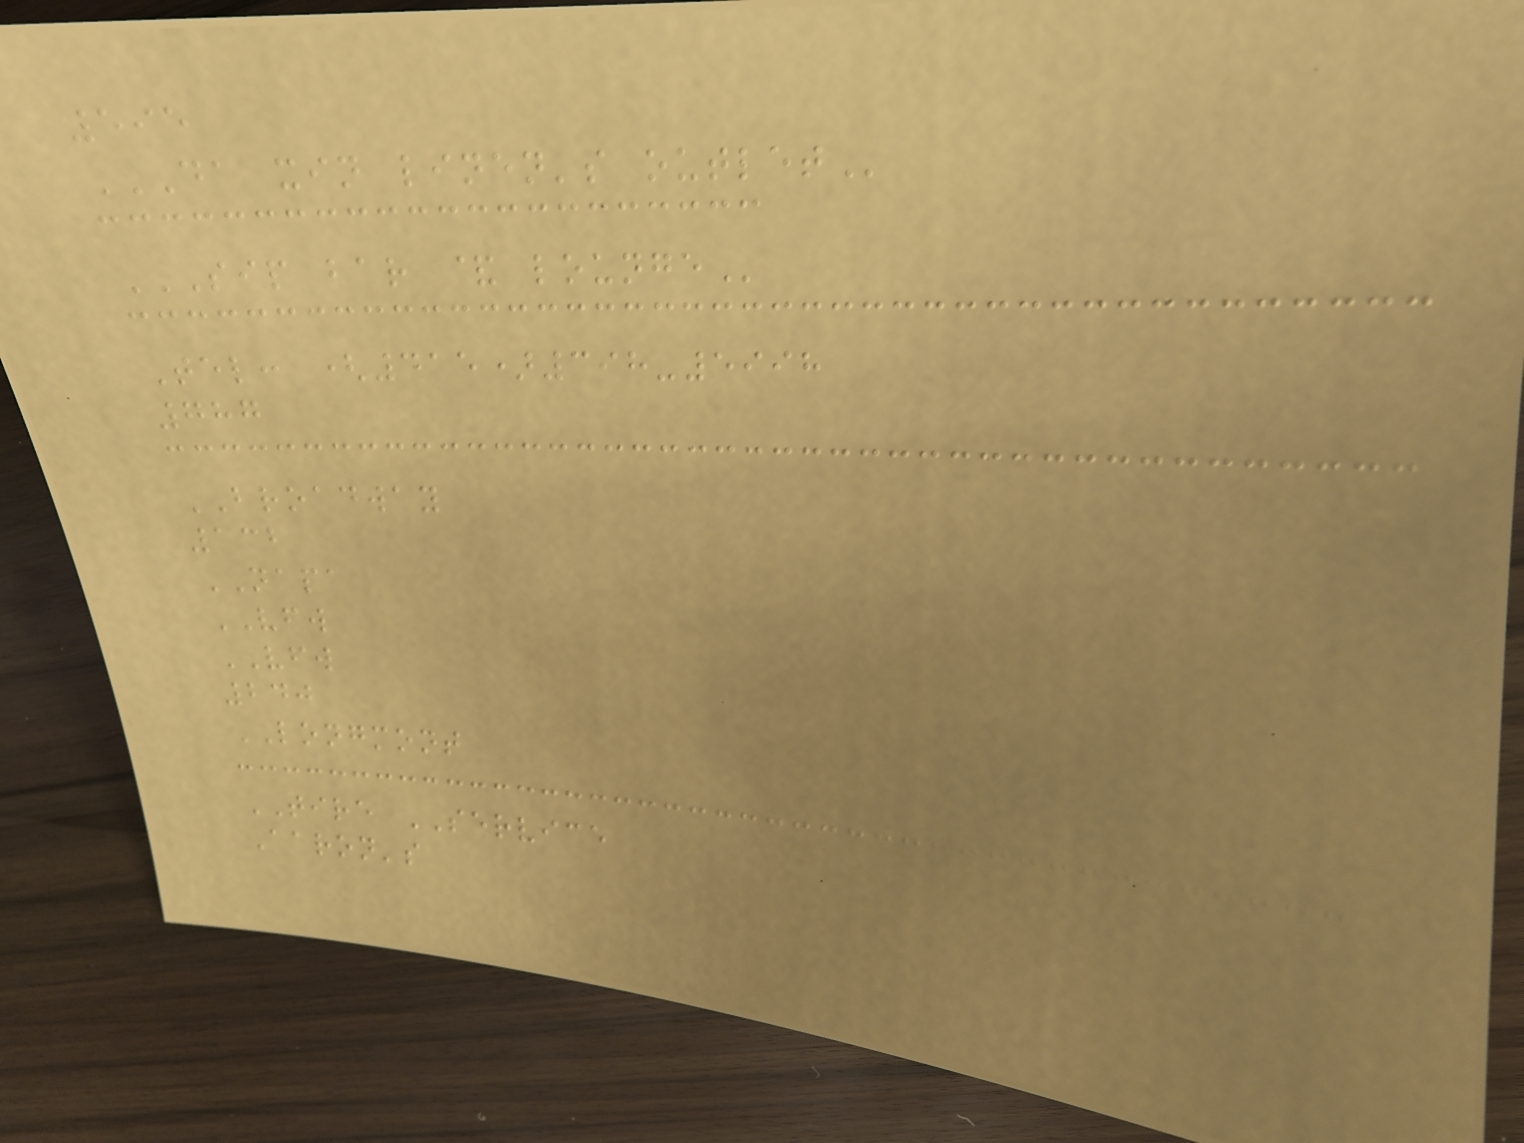595
DA XIN LINEN'S OUTLET
SIP BAR & LOUNGE
Tel: (415)398-5998
787
BROADWAY
132
NAPA
VFW
VFW
240
LONGMONT
TIRE SERVICE
Aaron's
